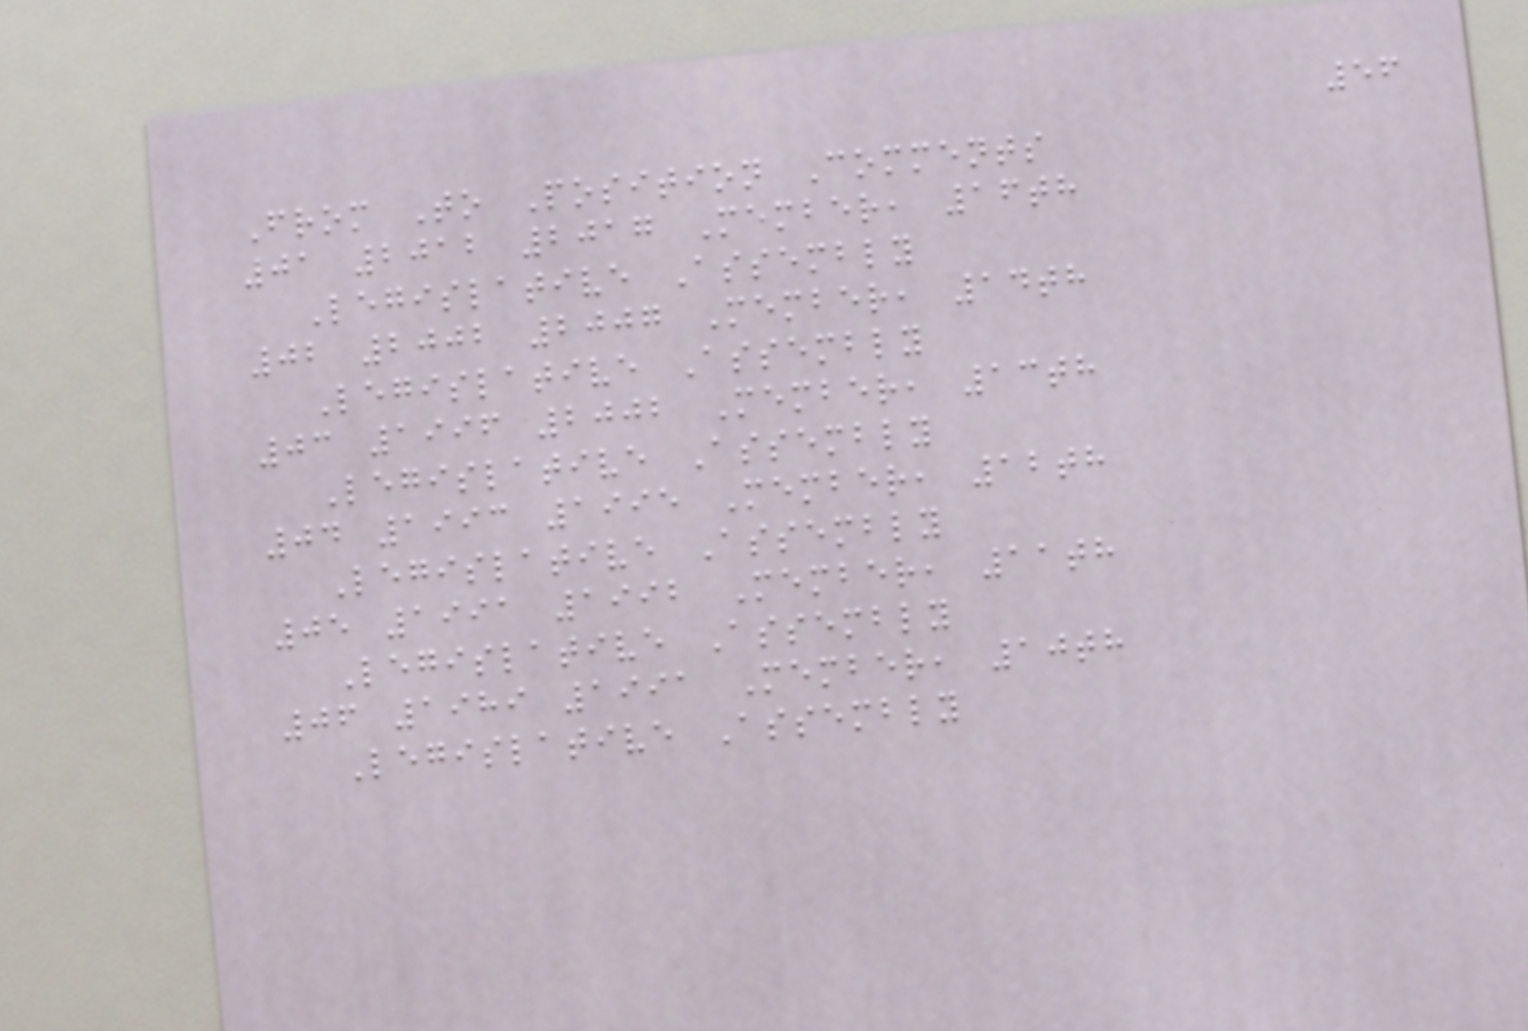56
From To Position Comments
01 2012 2017 Member, 16th
Legislative Assembly
02 2002 2007 Member, 14th
Legislative Assembly
03 1996 2002 Member, 13th
Legislative Assembly
04 1993 1995 Member, 12th
Legislative Assembly
05 1991 1992 Member, 11th
Legislative Assembly
06 1989 1991 Member, 10th
Legislative Assembly
